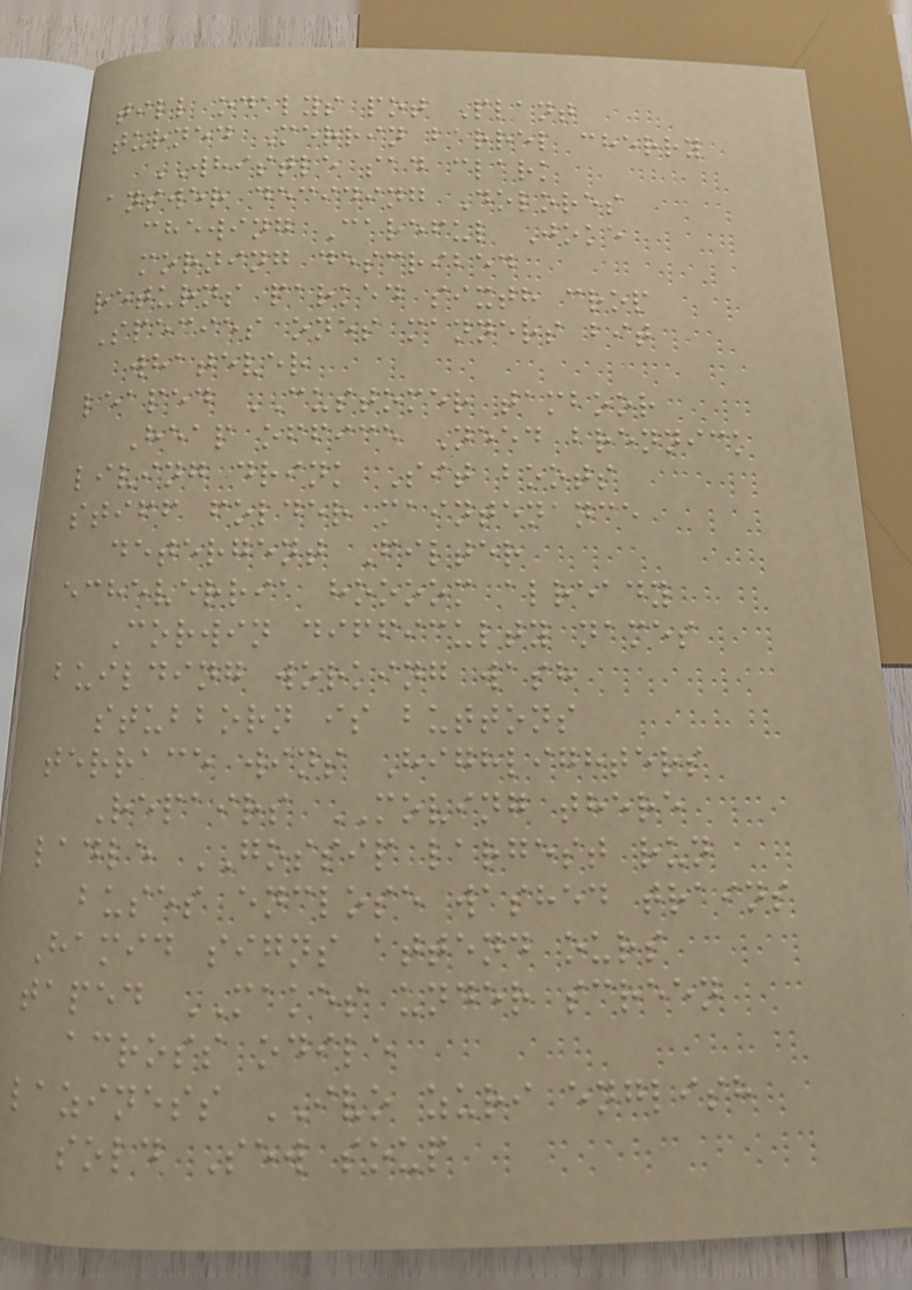till odalys pot Plant
turned Merrin barrel cherry
WHISTLE sad clark
answer deciding Dolores
chewing Careful Joke
morning described
returns parked sixth crop
Species ones manners bit
whatever
leaped CUSTOMER tamboor
Heap office Need brennick
living drink Sit boots
stiff folder maintenance
detergent Filter
echeverria hoooom already
Corwin difficulty names
building working wash
stubborn is buttons
terrace wins Highlighters
Repairs MOVING there
ladle GOSSIP largest run
buses enclose washed trains
Hamid signs attend ours
taped MAKES under screen
across odile
laziness IVO zuri english
sold Sew soup
